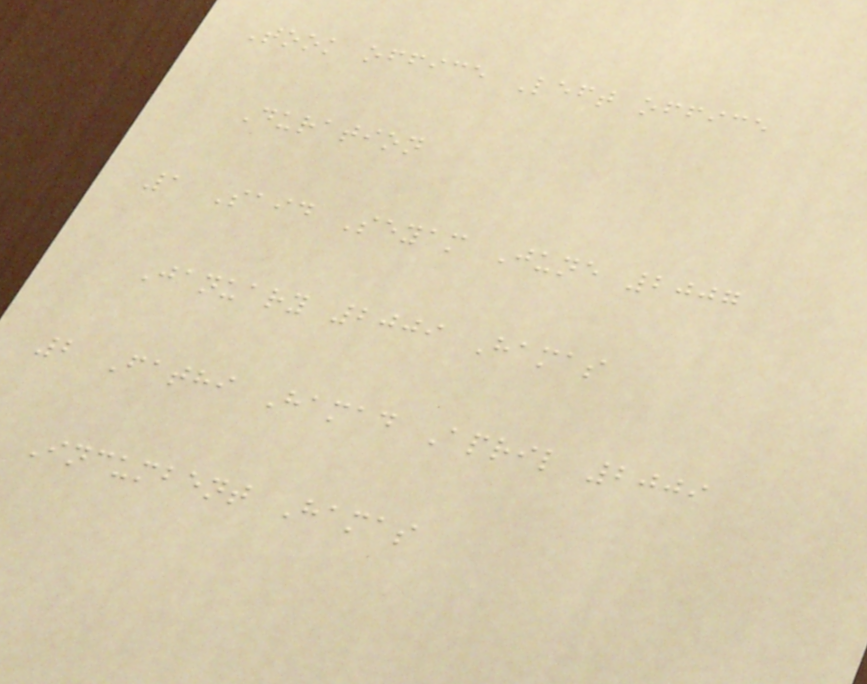Took office Left office
Duration
1 Said Seyam June 2007
January 2009 Hamas
2 Fathi Hamad April 2009
Incumbent Hamas
